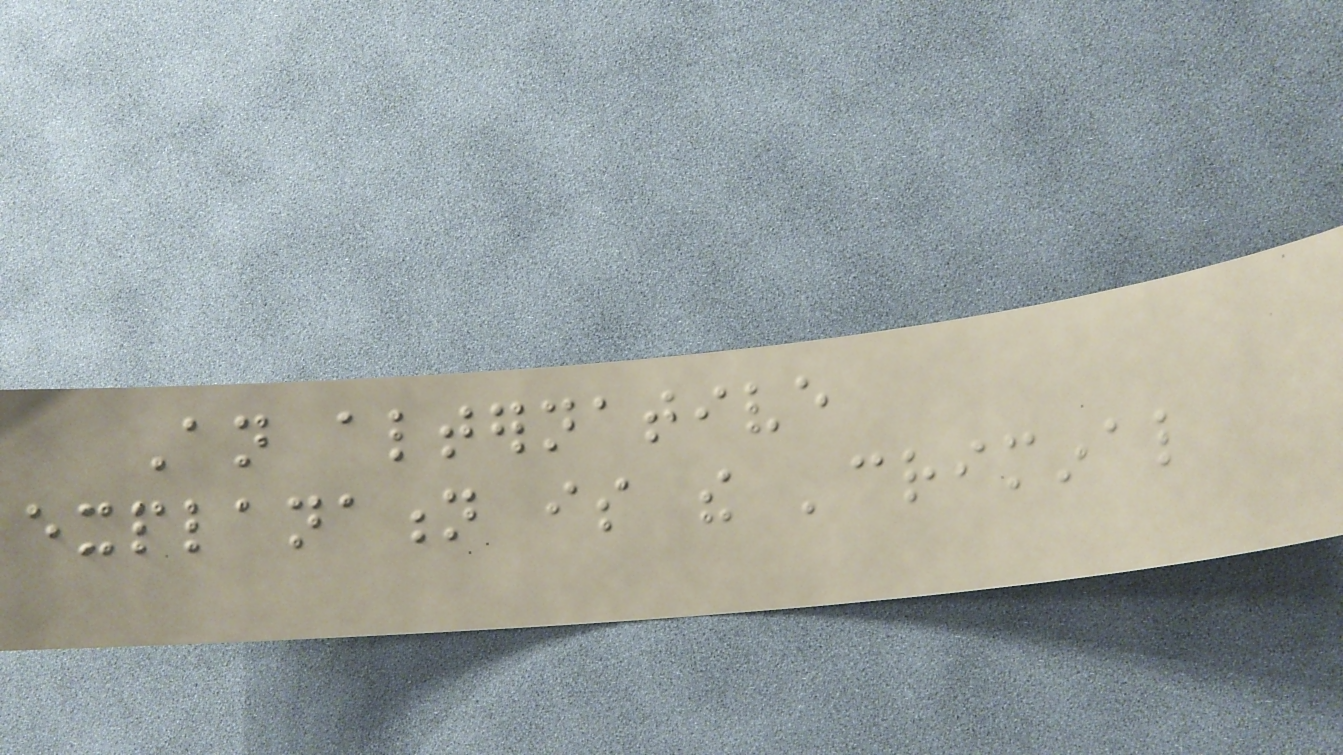An alternative
explanation is the 'criminal
